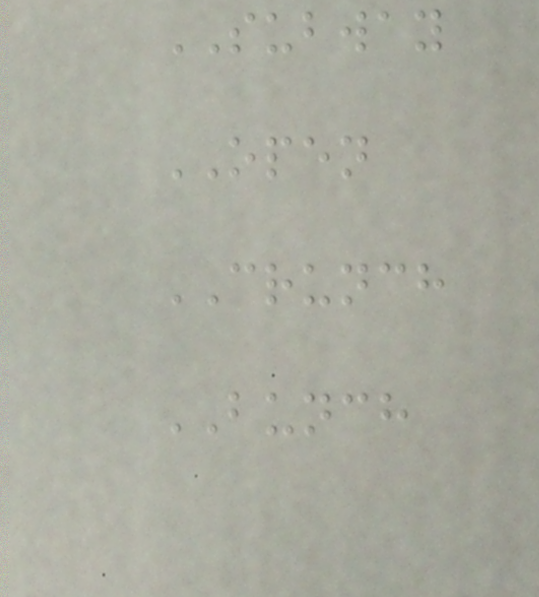SUBWAY
OPEN
CRUNCH
BUNCH
